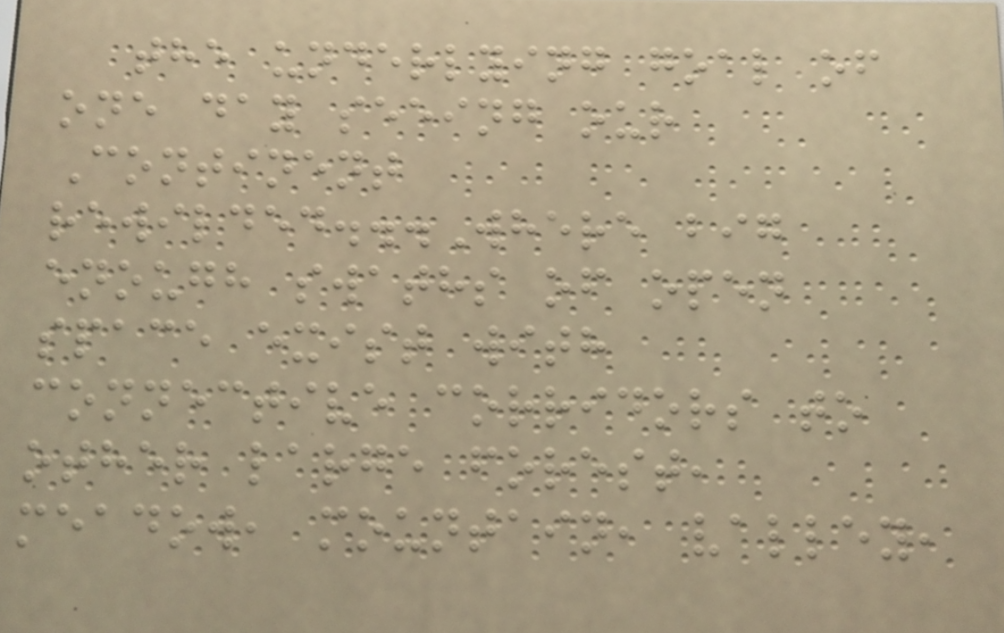the underlying goal of
one day seeing our
Continent
rewilded...Where big
enough swaths of open
space exist with
connective corridors to
other large forest,
meadow, mountain, valley,
